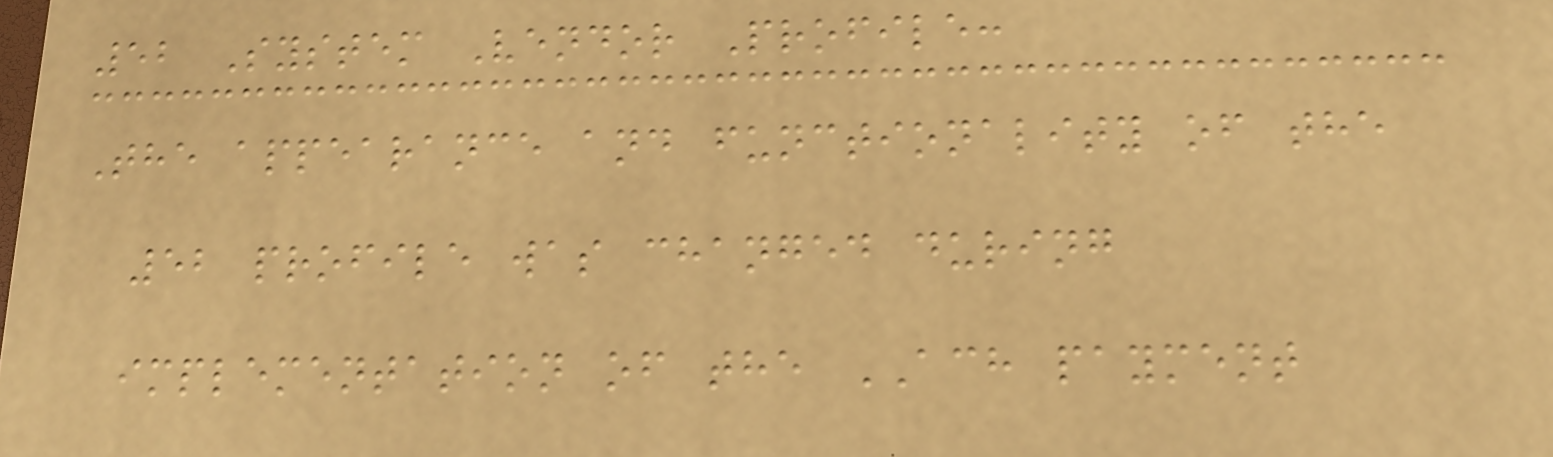52 System Vendor Profile:
The appearance and functionality of the
52 profile was changed during
implementation of the ACH payment
